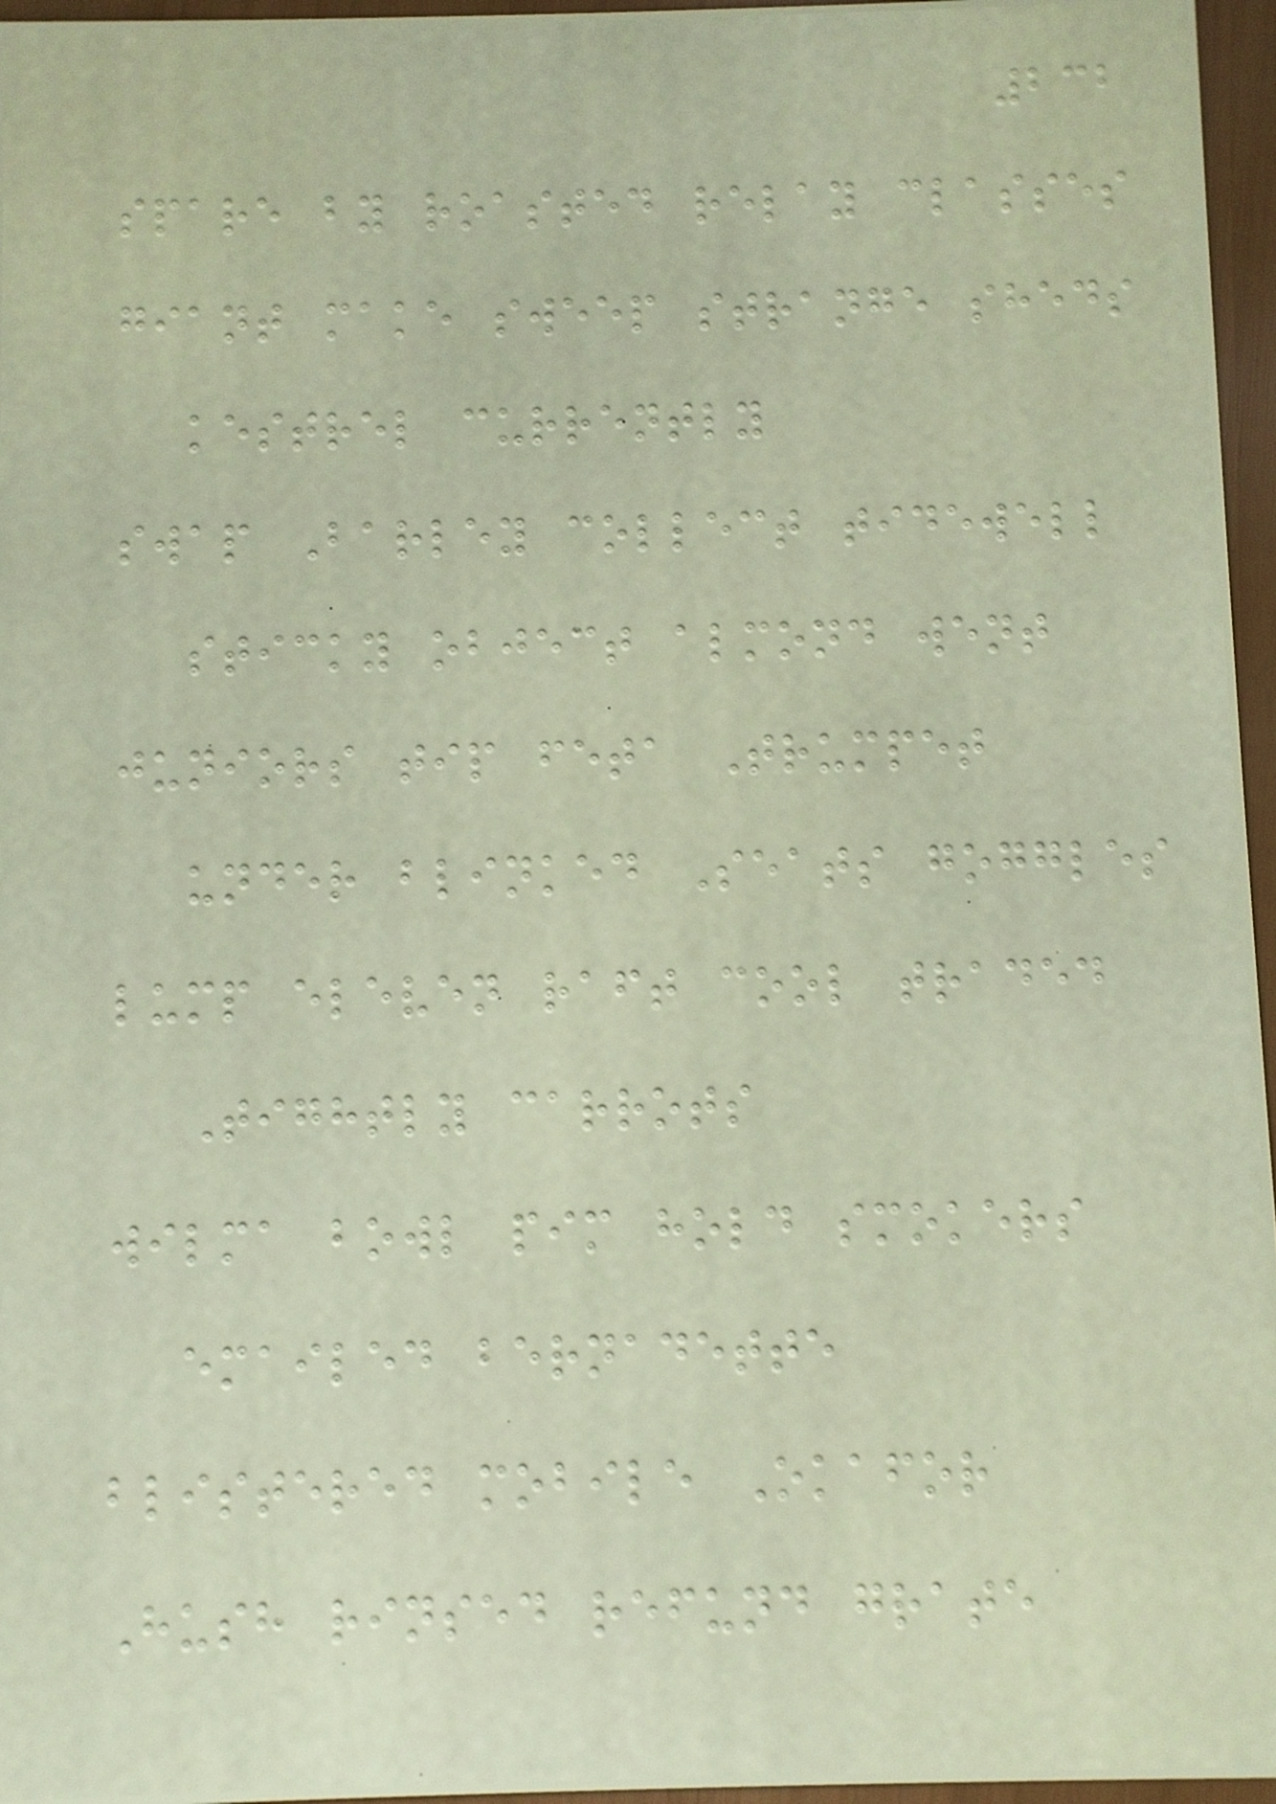232
spare by roasted relay classes
giant make sweep strange sheds
kestrel currently
swap Barley collect tidewell
sticky object almond went
juniors tip feta Trumpet
under blinked Seats goggles
lump eleven raft cool traded
Tightly carrots
wilma bowl pim hold smokers
emailed bernadette
blistered mobile Okafor
Hush rinsed refund grate
